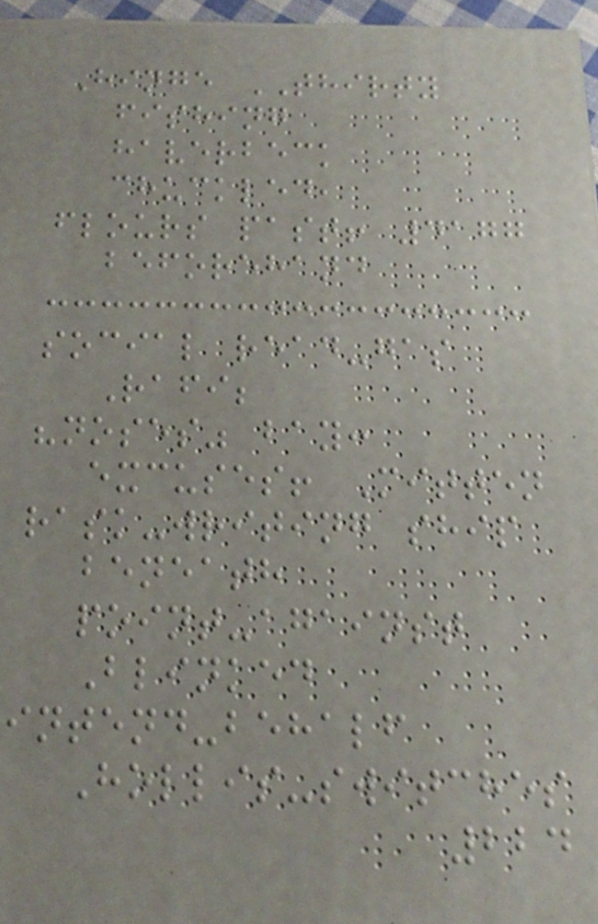Hinge THIRTY
fishing
haverbeck
chuckled,
flours past! 4177
beforehand
social read-gas
Rafi;
"noses" bay:
excuses! Mitten
rask-writing ship
beneath
point-against
Blinked
intend-behalf
Hollis-switches
224
